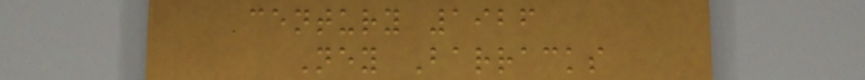century 1926
Ney Barracks
